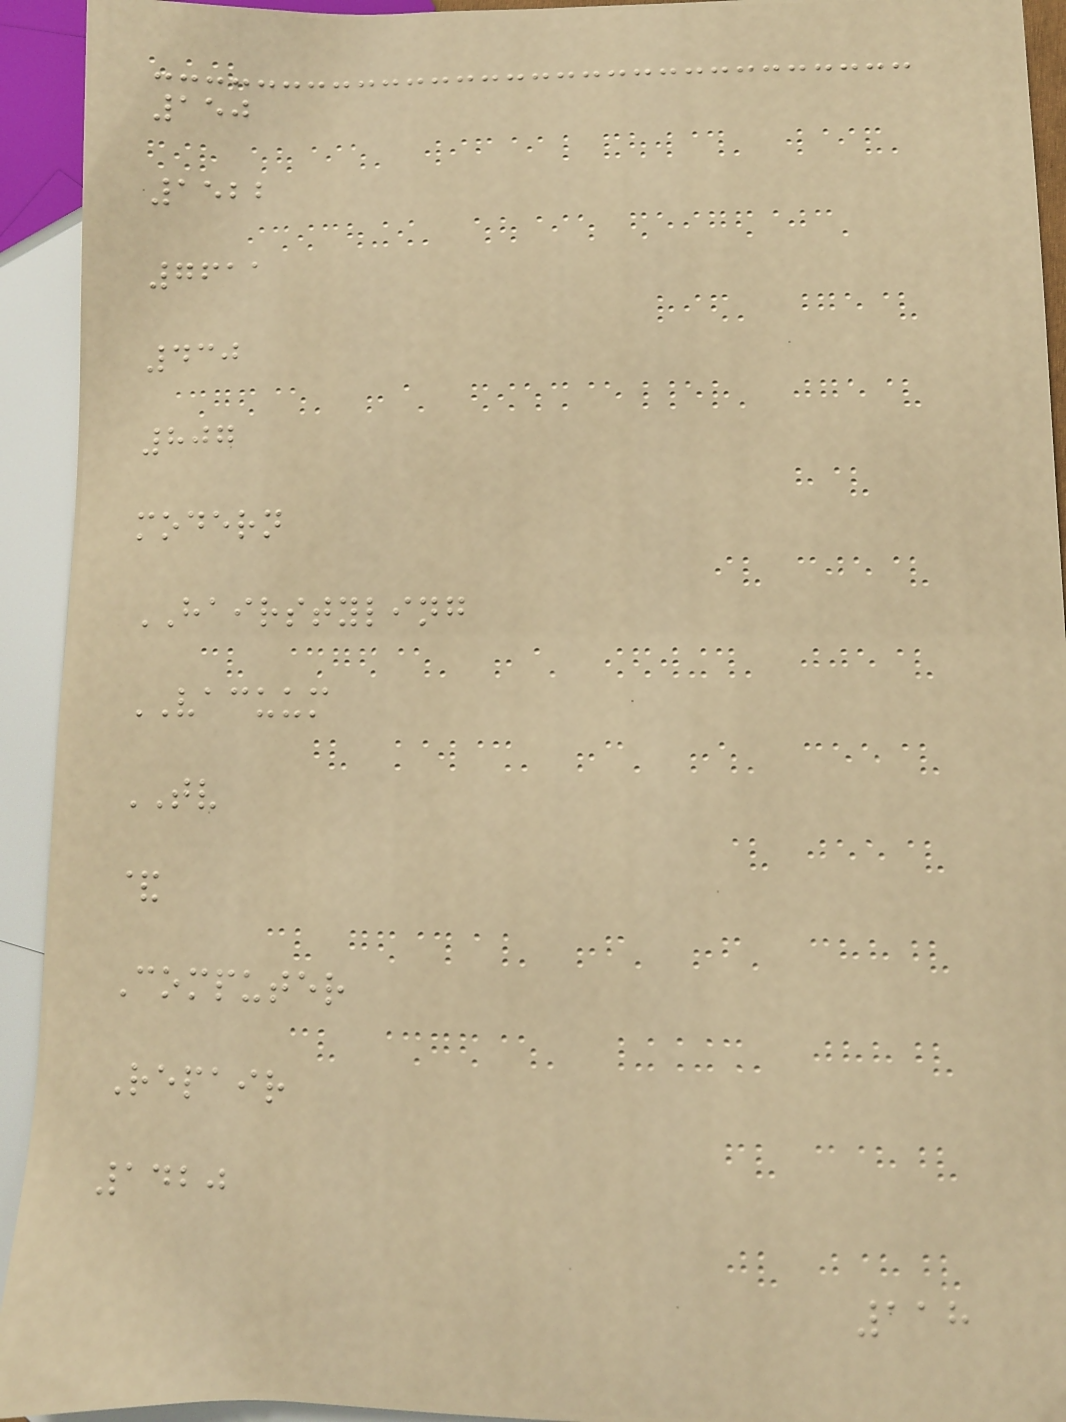150
1522
7611
430
807
modern
HAIRSTYLING
VACUUM
TV
&
Computer
Repair
1420
118
